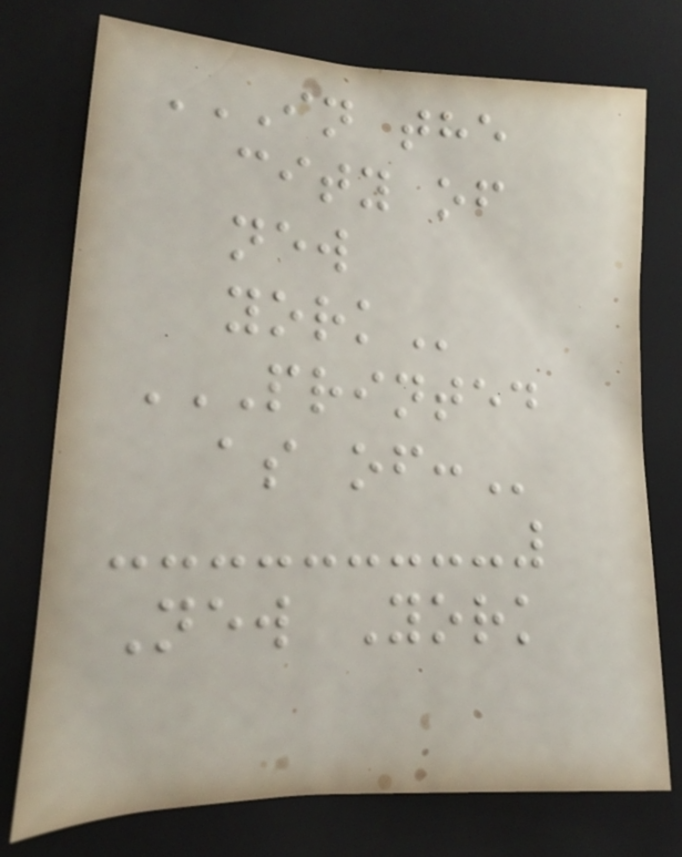IN THE
CITY OF
NEW
YORK
PRINTED
AS OF:
New York
